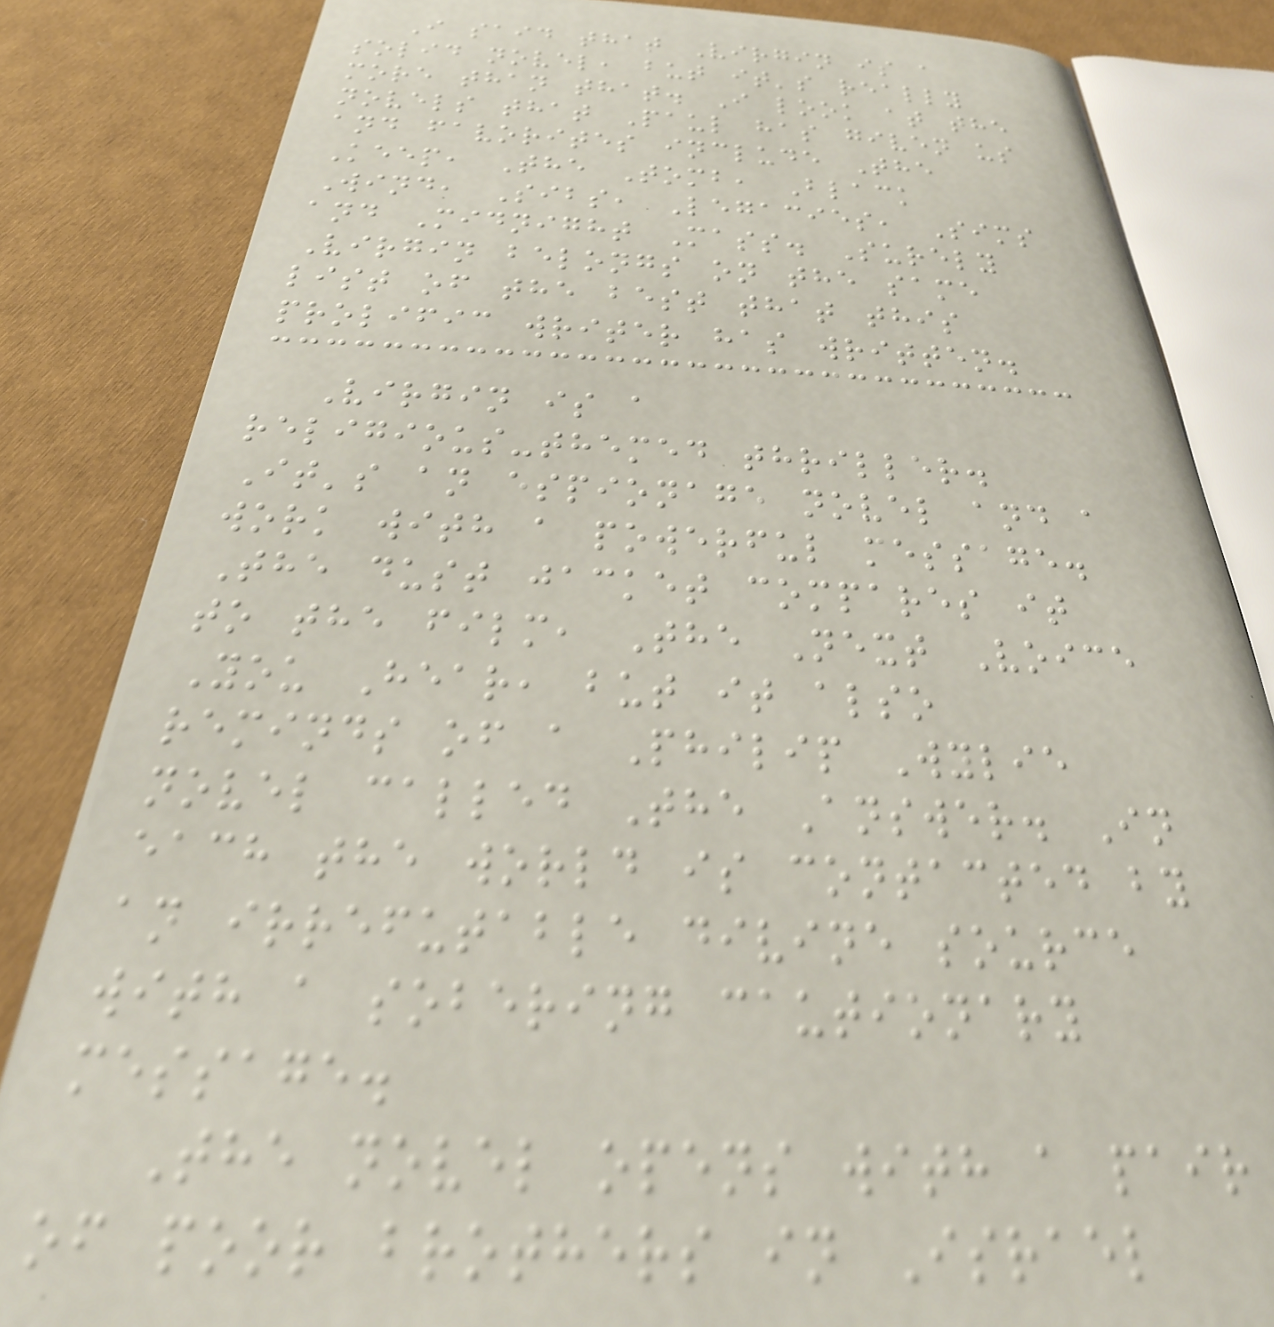I said that Virgin is a
solid novel, but it's really
more than that. I look at the
novels that Paul has given us
and favorites include The
Keep, The Tomb, Black
Wind, Sibs, Legacies, Sims
and Midnight Mass. Surely
Virgin belongs on the same
list of the best that this
prolific writer has written.
Virgin is a
religious-themed thriller.
It's an espionage novel and a
work with a powerful message.
The dust jacket compares it
to the film, The Next Voice
You Hear, but it also
reminds of a Philip Wylie
novel called The Answer. In
each the world is contacted by
an irrefutable divine source
with a sobering cautionary
message.
The novel opens with a pair
of poor brothers in Israel
